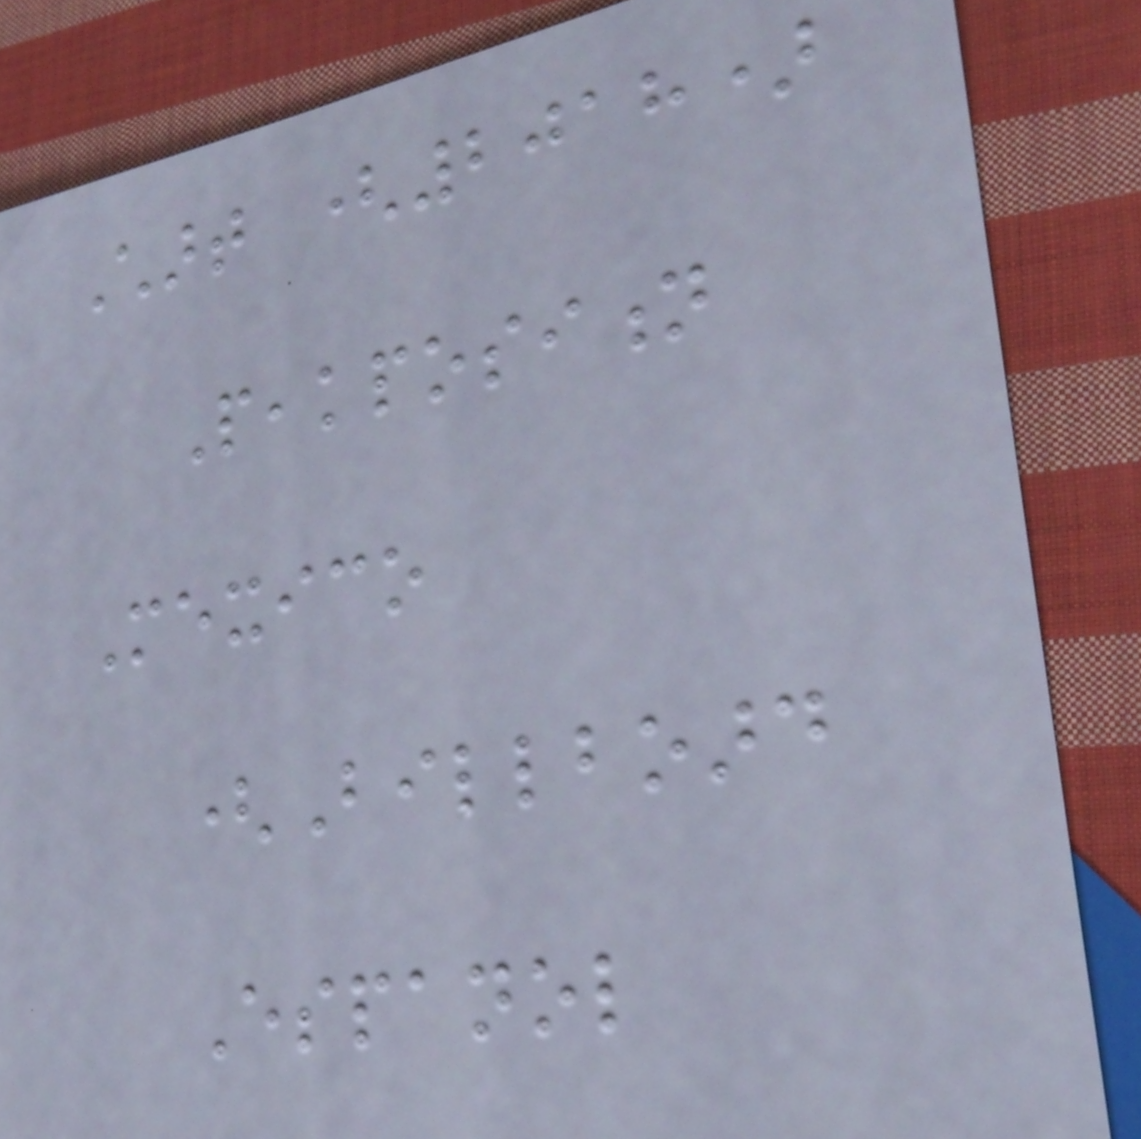Chart (2018)
Peakposition
Mexico
(Billboard
Espanol
